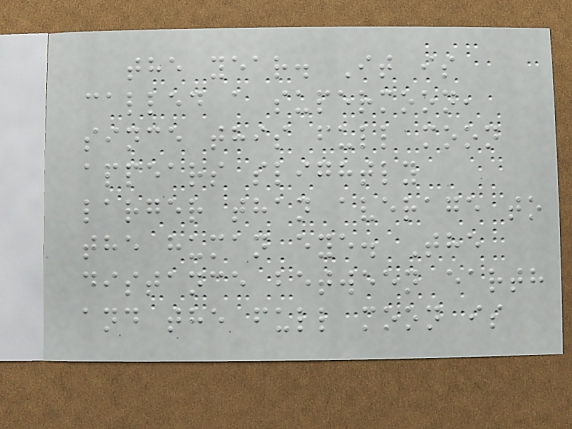the year. It is
called a supermoon,
since this full moon
appears slightly
larger than average to
the human eye. The
distance between earth
and the full moon is
